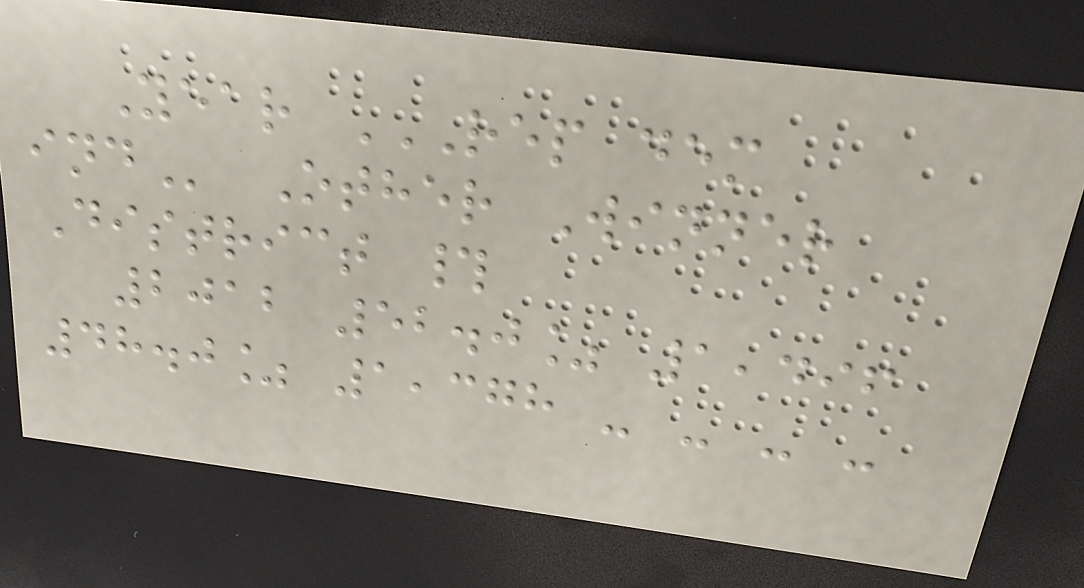Year REP DEM
IND Other Winner
District #
2012 52.0% 1,496
48.0% 1,378 - - - -
